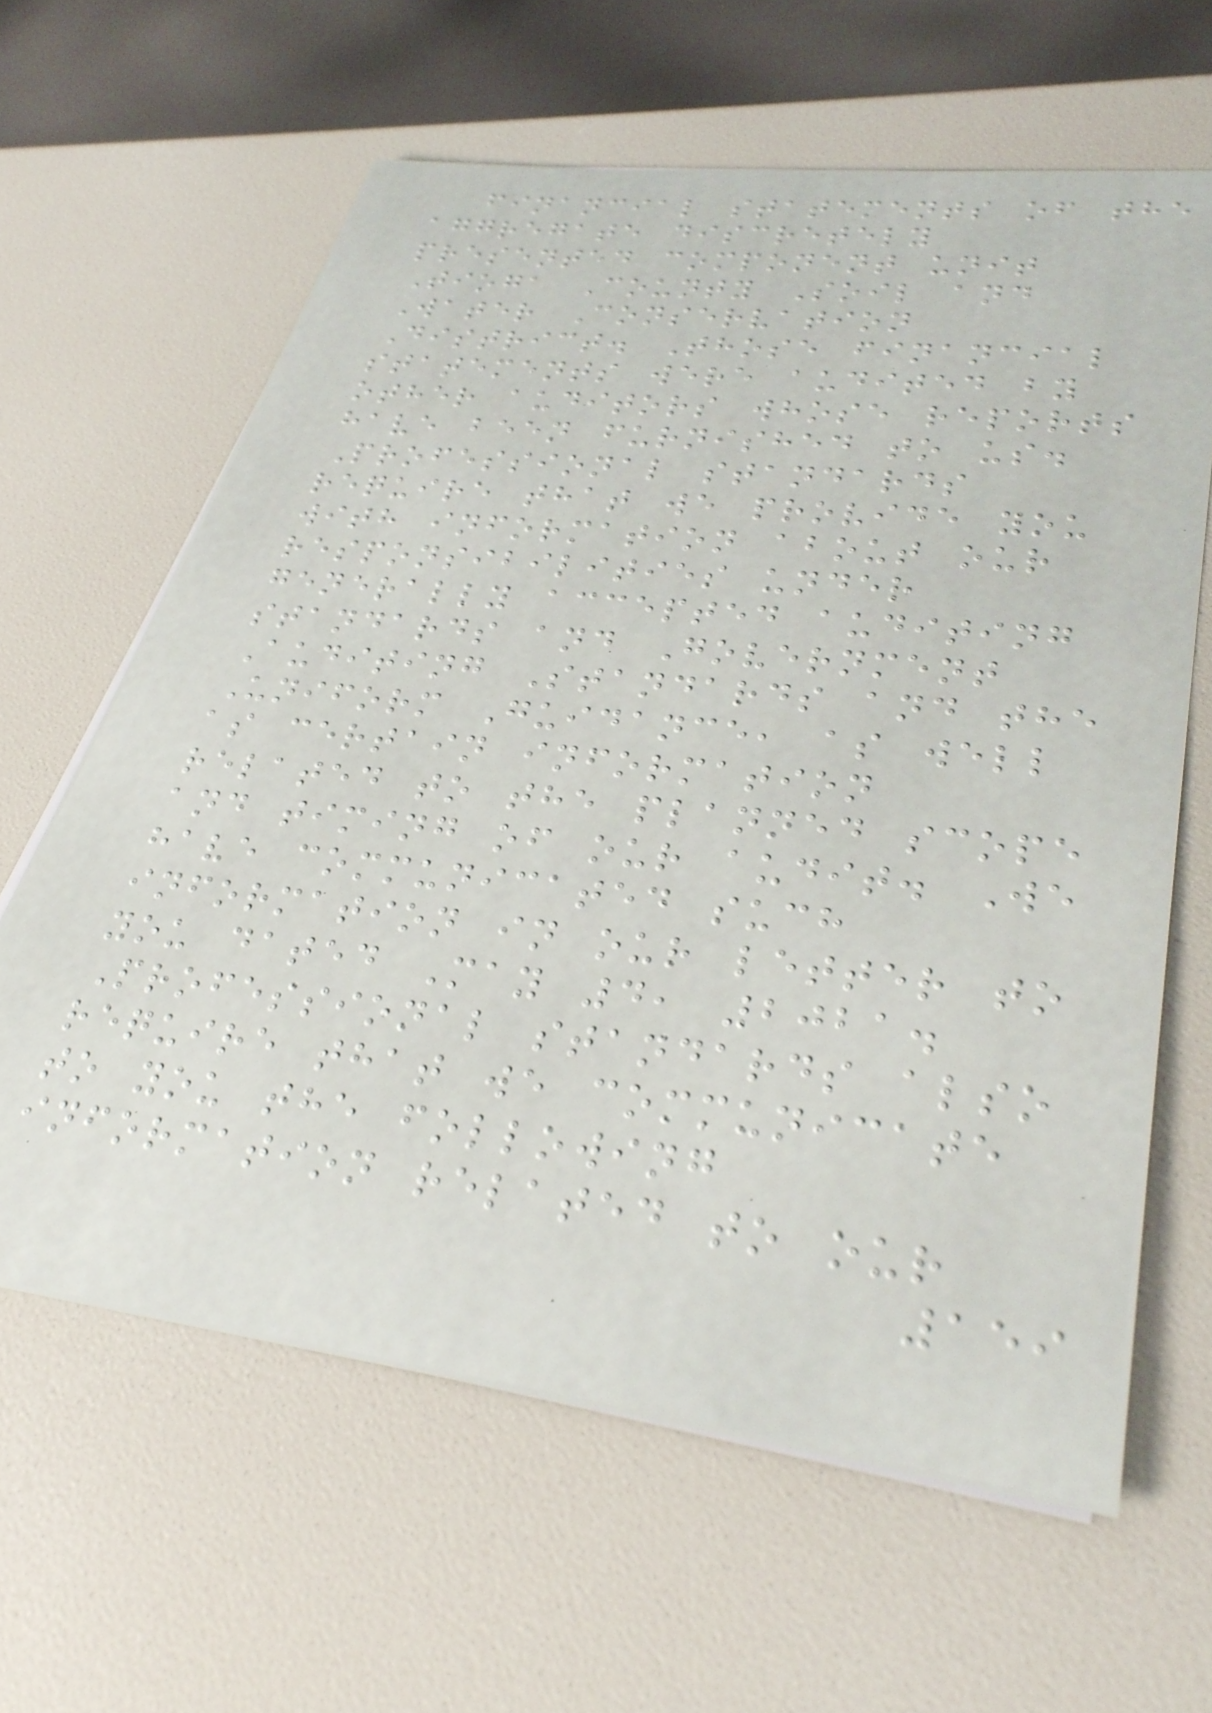financial statements of the
aggregate discretely
presented component unit
Tioga County Soil and
Water Conservation
District. Those financial
statements were audited by
other auditors whose reports
have been furnished to us.
Professional standards
require that we provide you
with information about our
responsibilities under
generally accepted auditing
standards and Government
Auditing Standards and the
Uniform Guidance, as well
as certain information
related to the planned scope
and timing of our audit. We
have communicated such
information in our letter to
you dated May 4, 2021.
Professional standards also
require that we communicate
to you the following
information related to our
159
